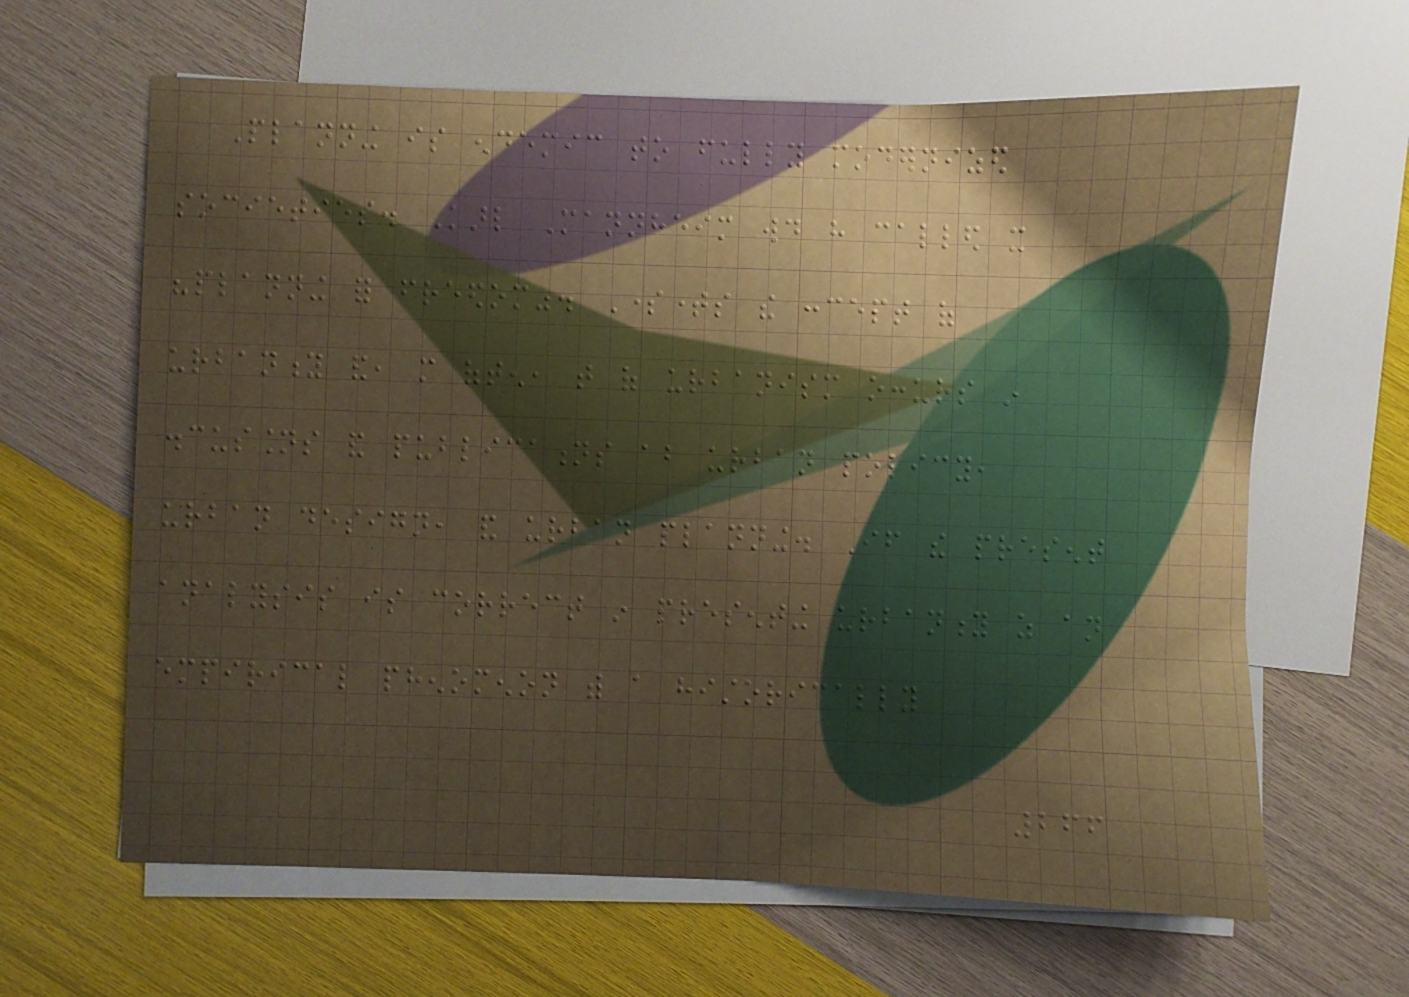Planning is endemic to fully modernized
societies. Karl Mannheim would have called it
"planning for freedom". Sometimes the concept of
urbanity and, more often, that of urbanism occurs in
discussions and publications about urban policy,
urban design, and urban planning. If the present
analysis is correct in presenting urbanity as an
empirical phenomenon with a historically
266
